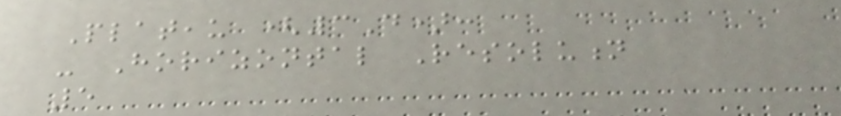Plateau (3D):
- Horizontal Resolution
5
